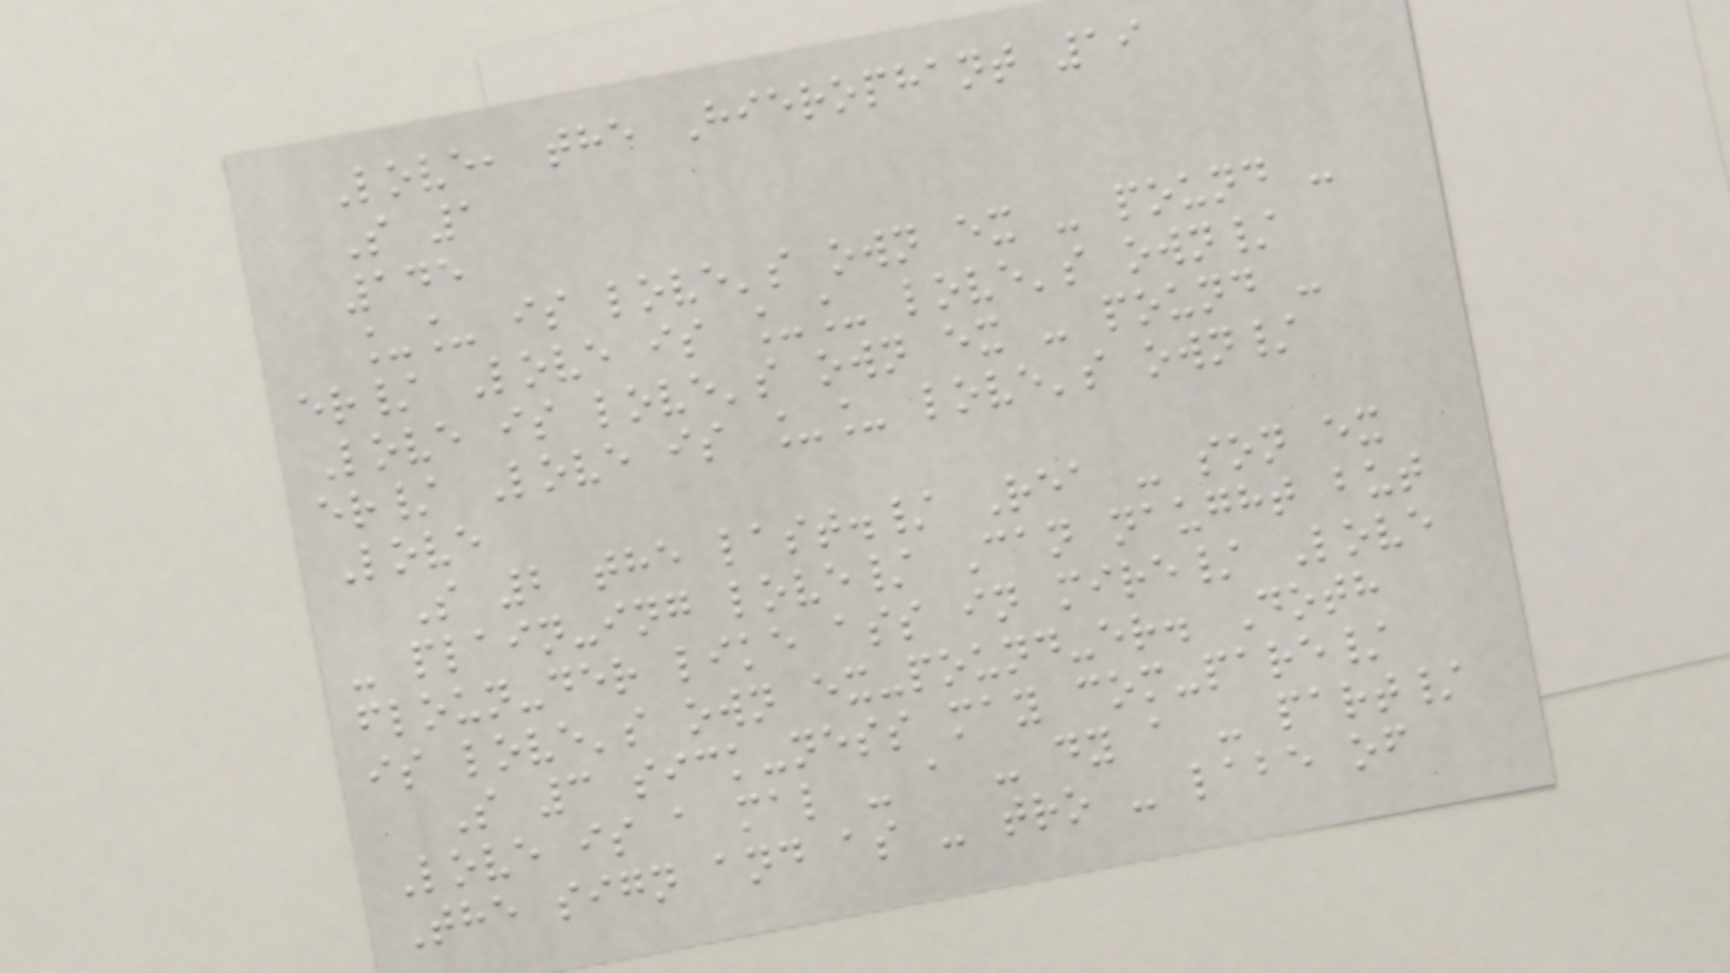Love, the Hierophant 19
S 1
145
__ is love's own ex - pound -
er/ Love is __ love's own/
Love is love's own ex - pound -
er/ Love is __ love's own/
Love
S 2 the last./ Rea - son ex
- plain-ing love/ Can naught but
floun-der like ass in mire/ Love
is love's own ex-pound-er. Doth
S 3 sick-ness may com-pare/
Love is a mal - a - dy a - part/
The sign and as - tro - labe of
